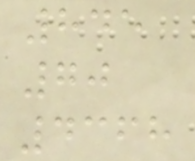845
70
4368
